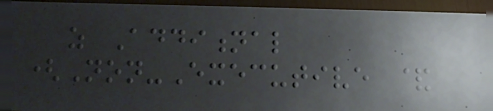as Additional
(Non-Executive &
